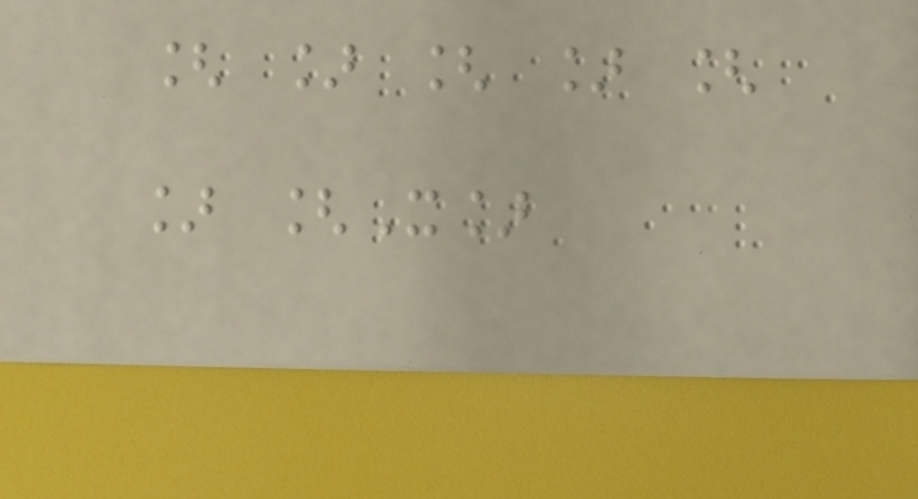[ ] [ ] [
] [X]
